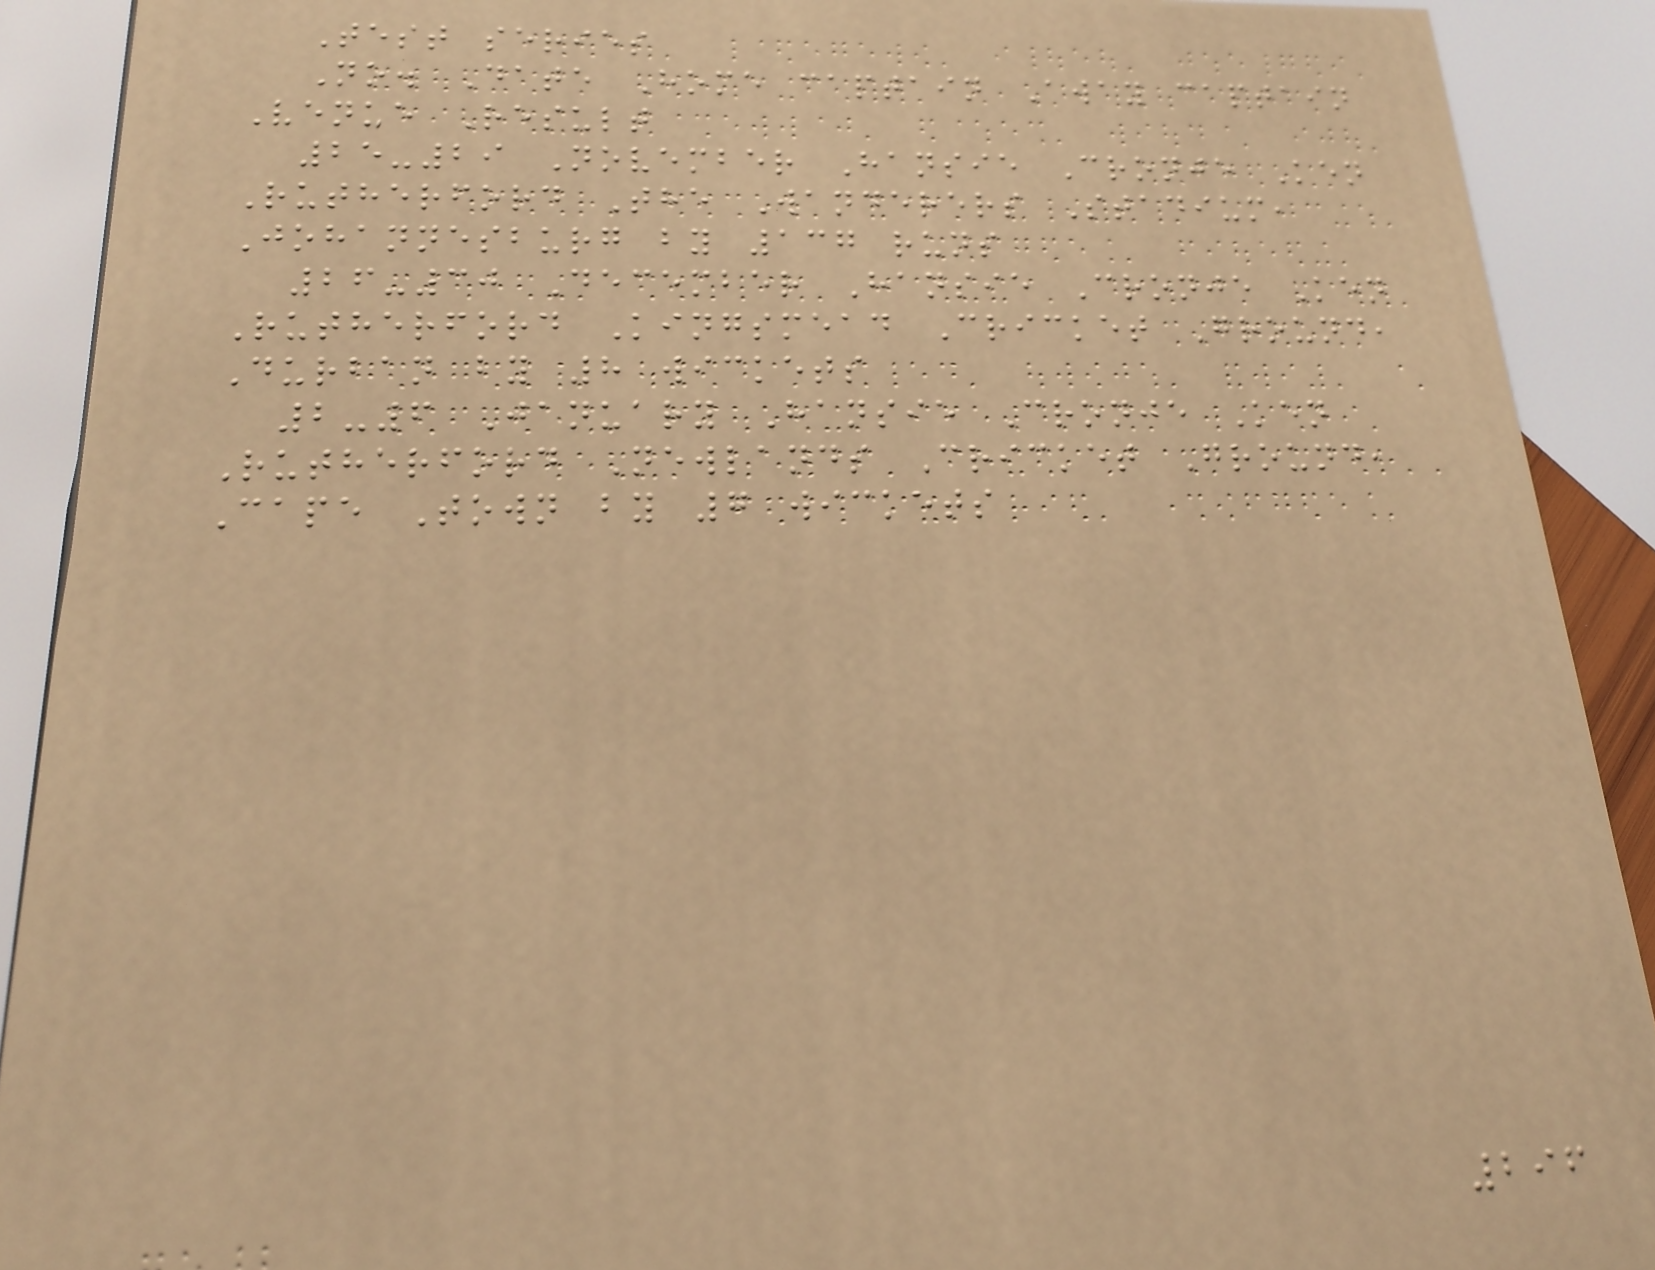Test series
No. Date Home captain Away captain
Venue Result
25-29 November Hansie Cronje Ken
Rutherford The Wanderers Stadium,
Johannesburg by 137 runs
26-30 December Hansie Cronje Ken
Rutherford Kingsmead Cricket Ground,
Durban by 8 wickets
2-6 January Hansie Cronje Ken
Rutherford Newlands Cricket Ground,
Cape Town by 7 wickets
296
